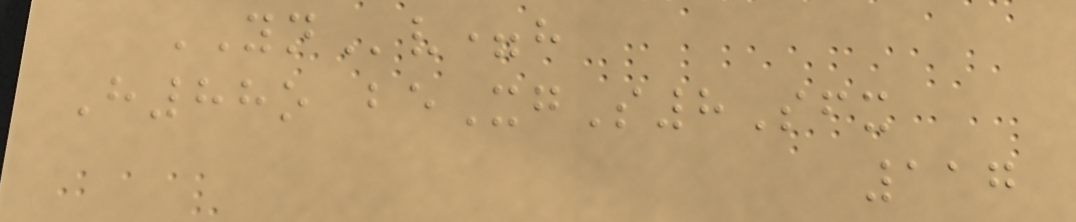YNv=h
H88o beXgS8Sfx
117
